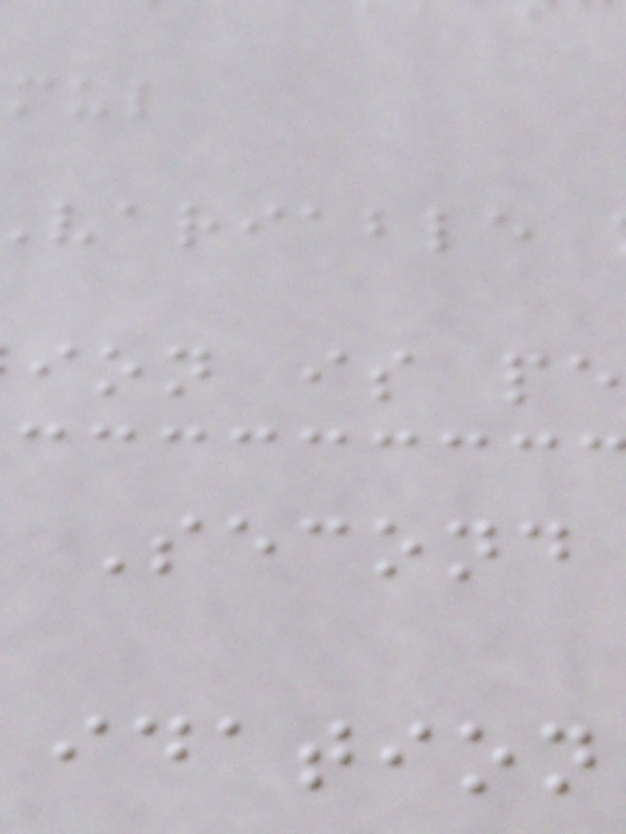variable
ion is pe
Second
idation
